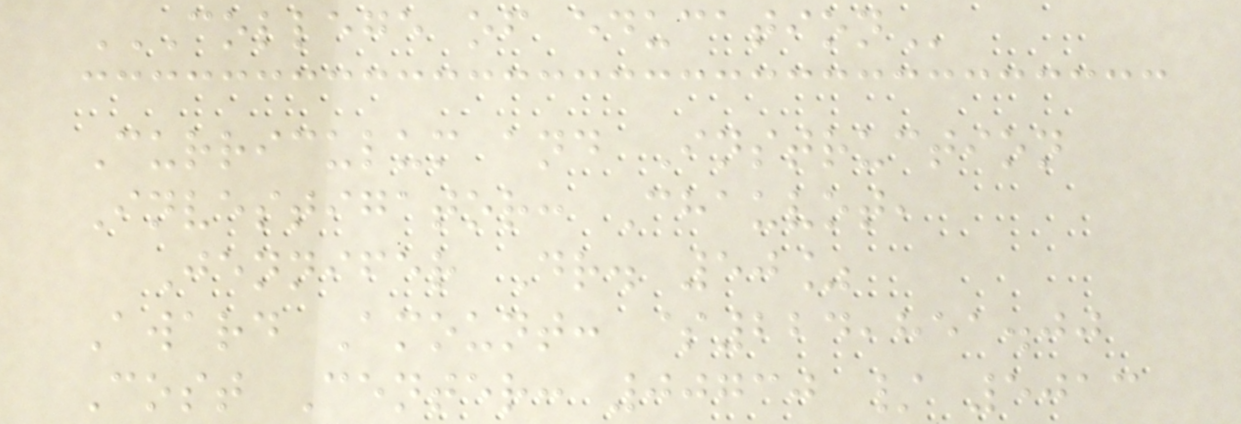COLLEGE OF EDUCATION
Curriculum and Instruction
Investigator: Chauvot,
Jennifer Dr. 50%
Award Amount: $224,851.00
Cost Center: 00730 / 5013
